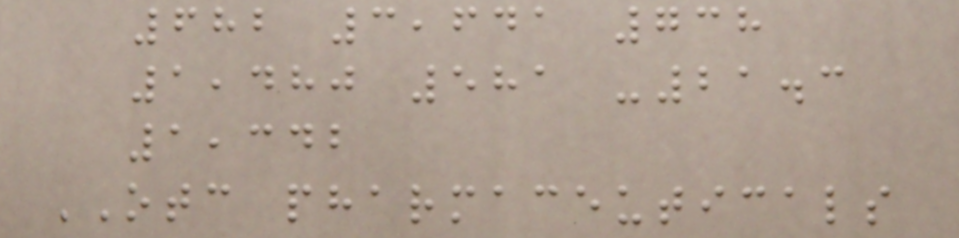682 3,641 738
1,480 581 -21.3
1,342
OTC pharmaceuticals
